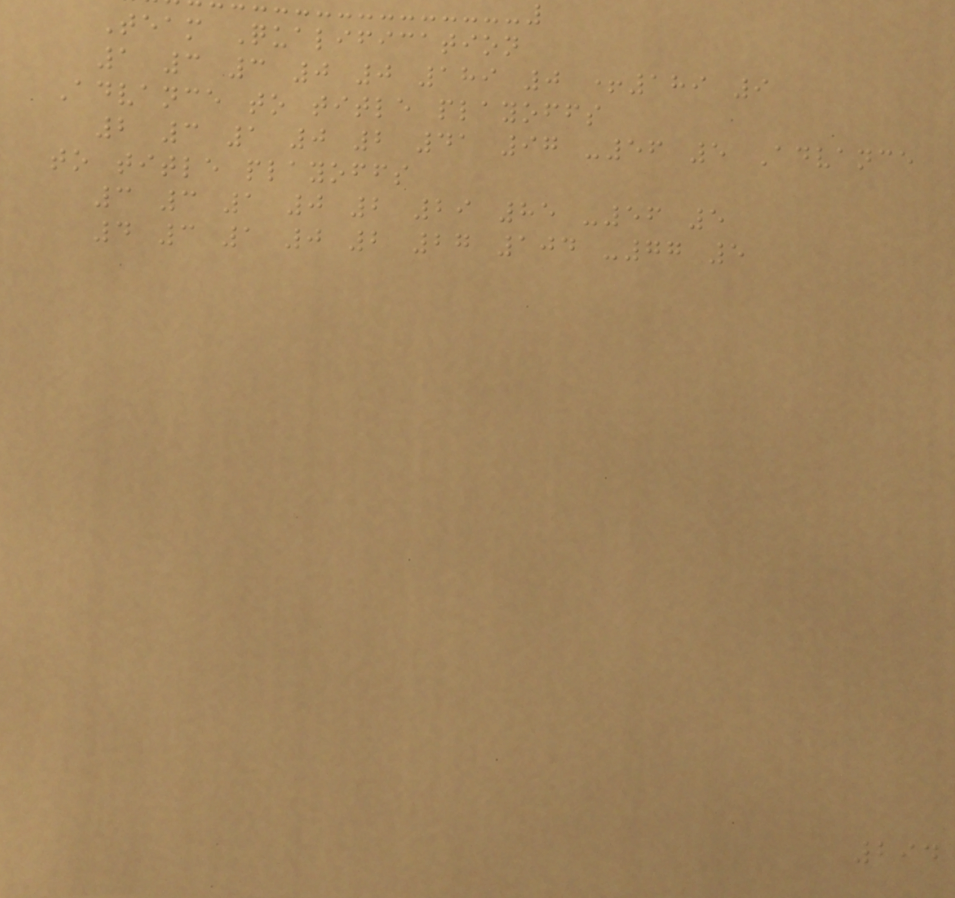Team Qualification
1 3 3 0 0 189 0 +189 9
Advance to title playoffs
2 3 1 0 2 41 97 -56 5 Advance
to title playoffs
3 3 1 0 2 29 85 -56 5
4 3 1 0 2 27 104 -77 5
294
